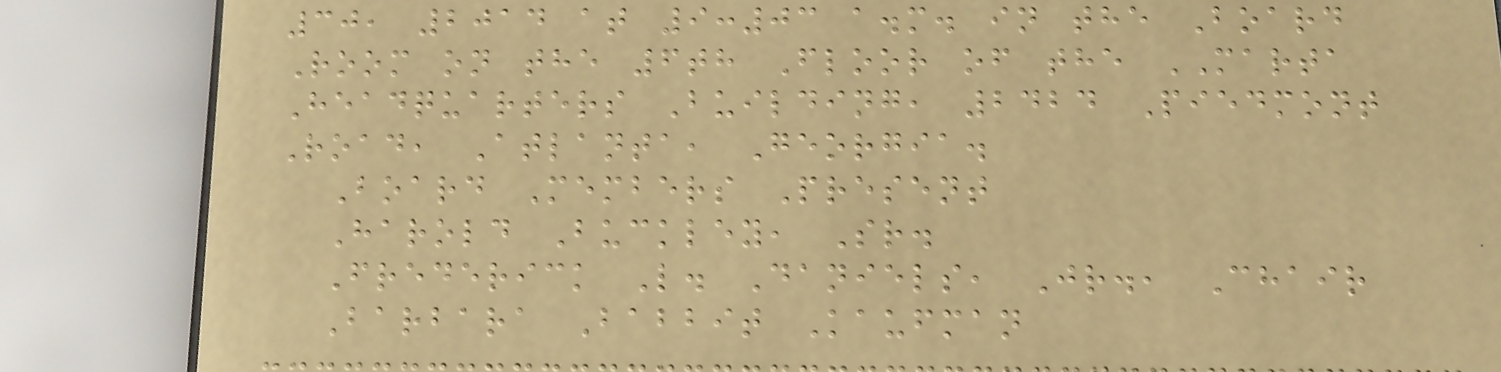30, 2014 at 9:03 a.m. in the Board
Room on the 6th Floor of the MARTA
Headquarters Building, 2424 Piedmont
Road, Atlanta, Georgia.
Board Members Present
Harold Buckley, Sr.
Frederick L. Daniels, Jr., Chair
Barbara Babbit Kaufman
